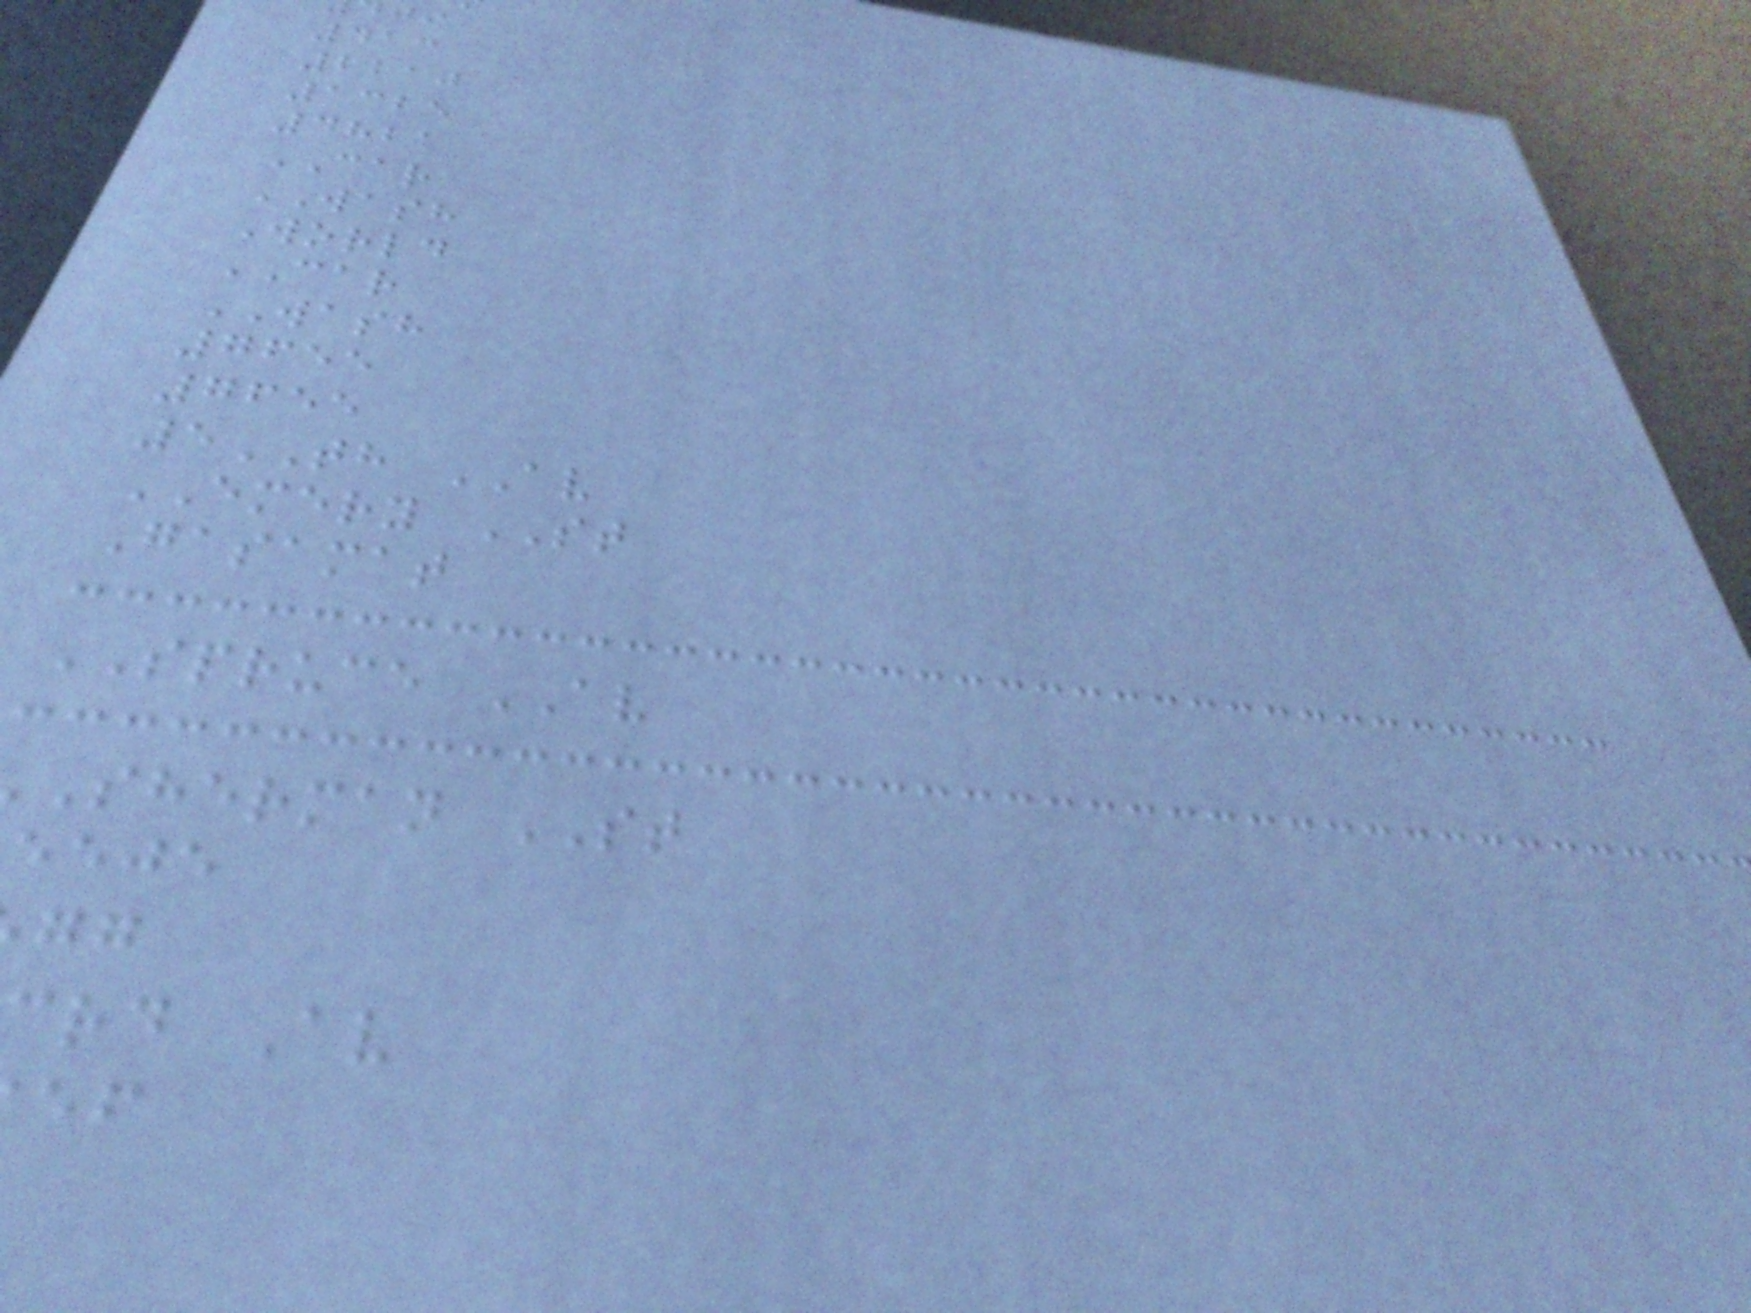413
2210
1325
4821
CAR
WASH
World
CAR
WASH
7655
7655
5TH AV
EMERY ST
Gasamat
SPRUCE AV
sherman ST
eeje
rd Av
